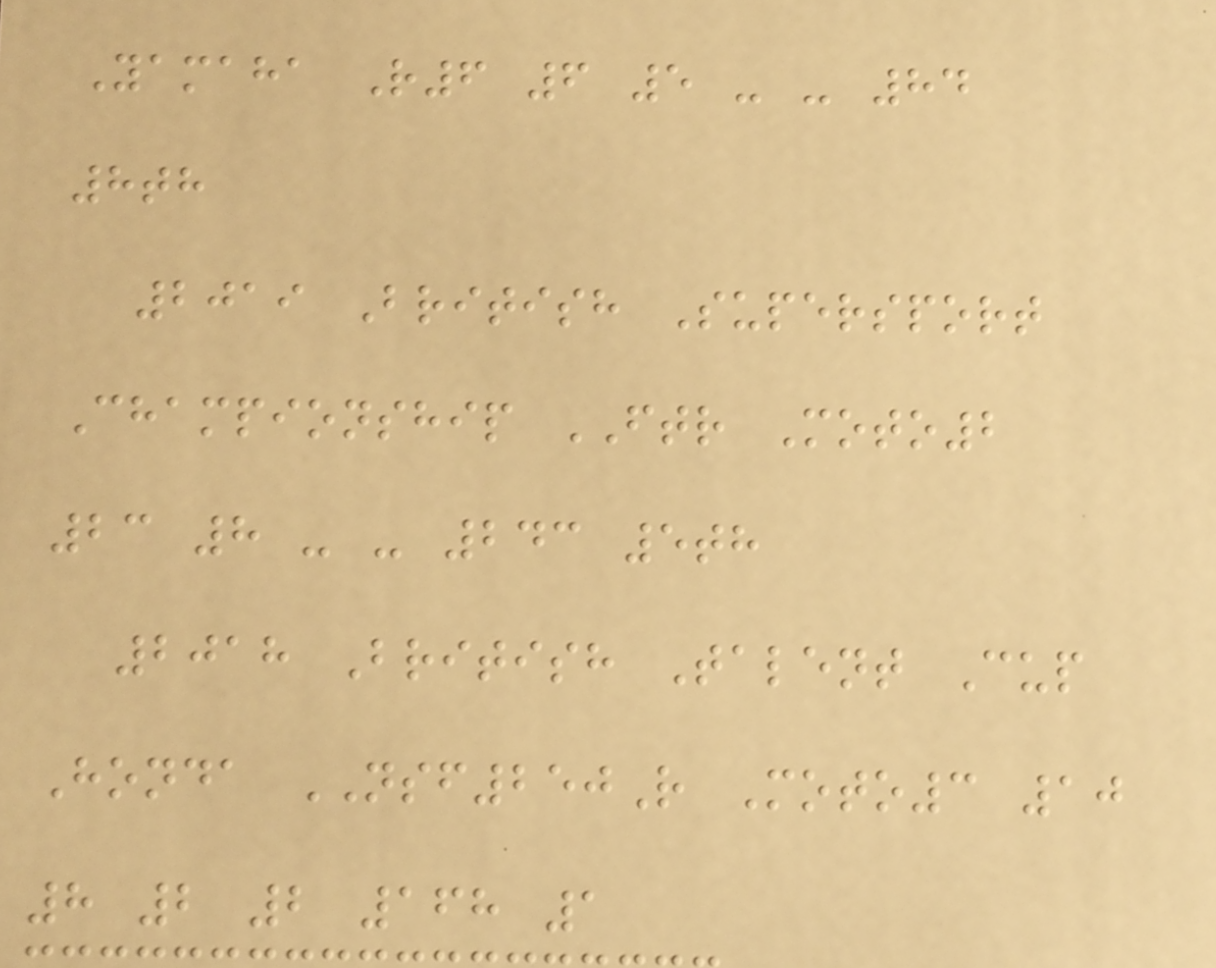Yamaha R6 6 5 - - 84
8th
2019 British Supersport
Championship FTR Moto2
23 8 - - 243 5th
2018 British Talent Cup
Honda NSF250R Moto3 10
8 2 2 168 1
